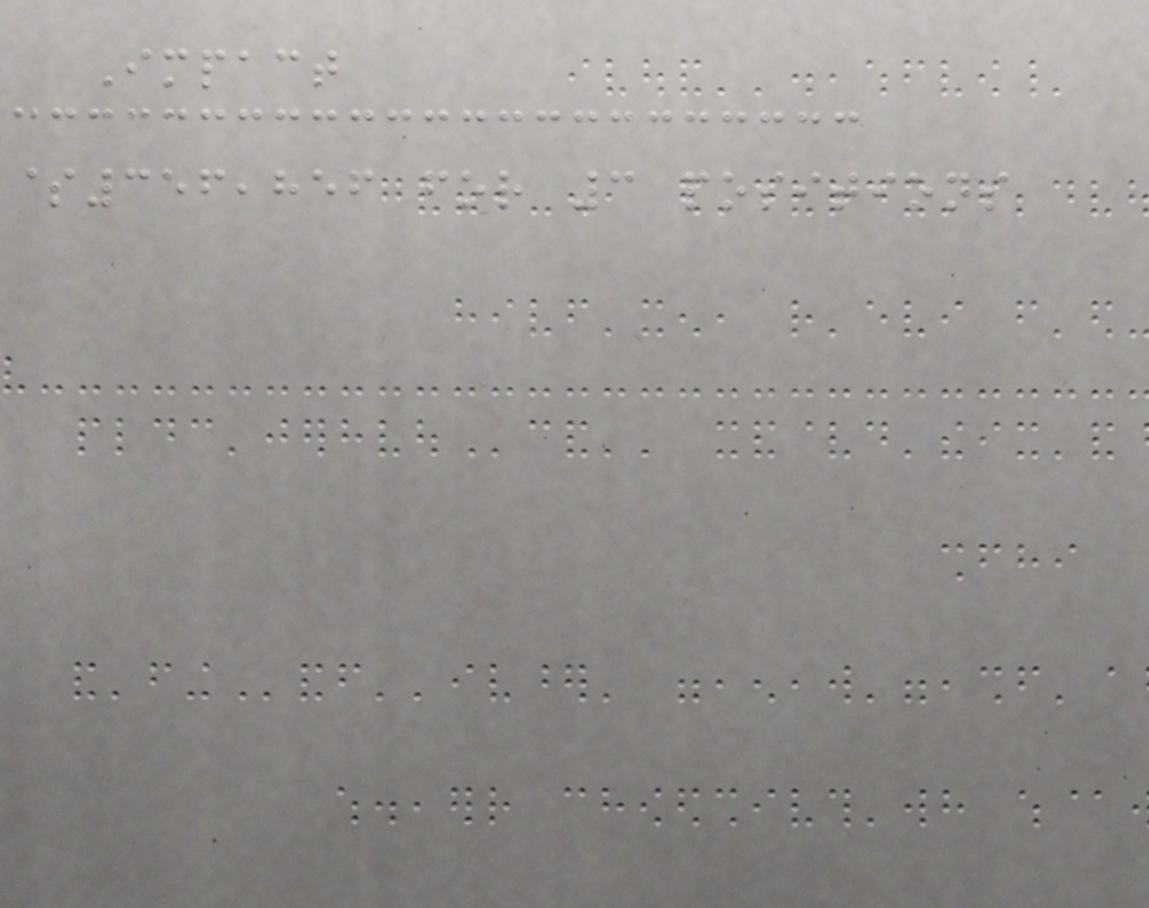Impact
$356,856 for 3 positions
